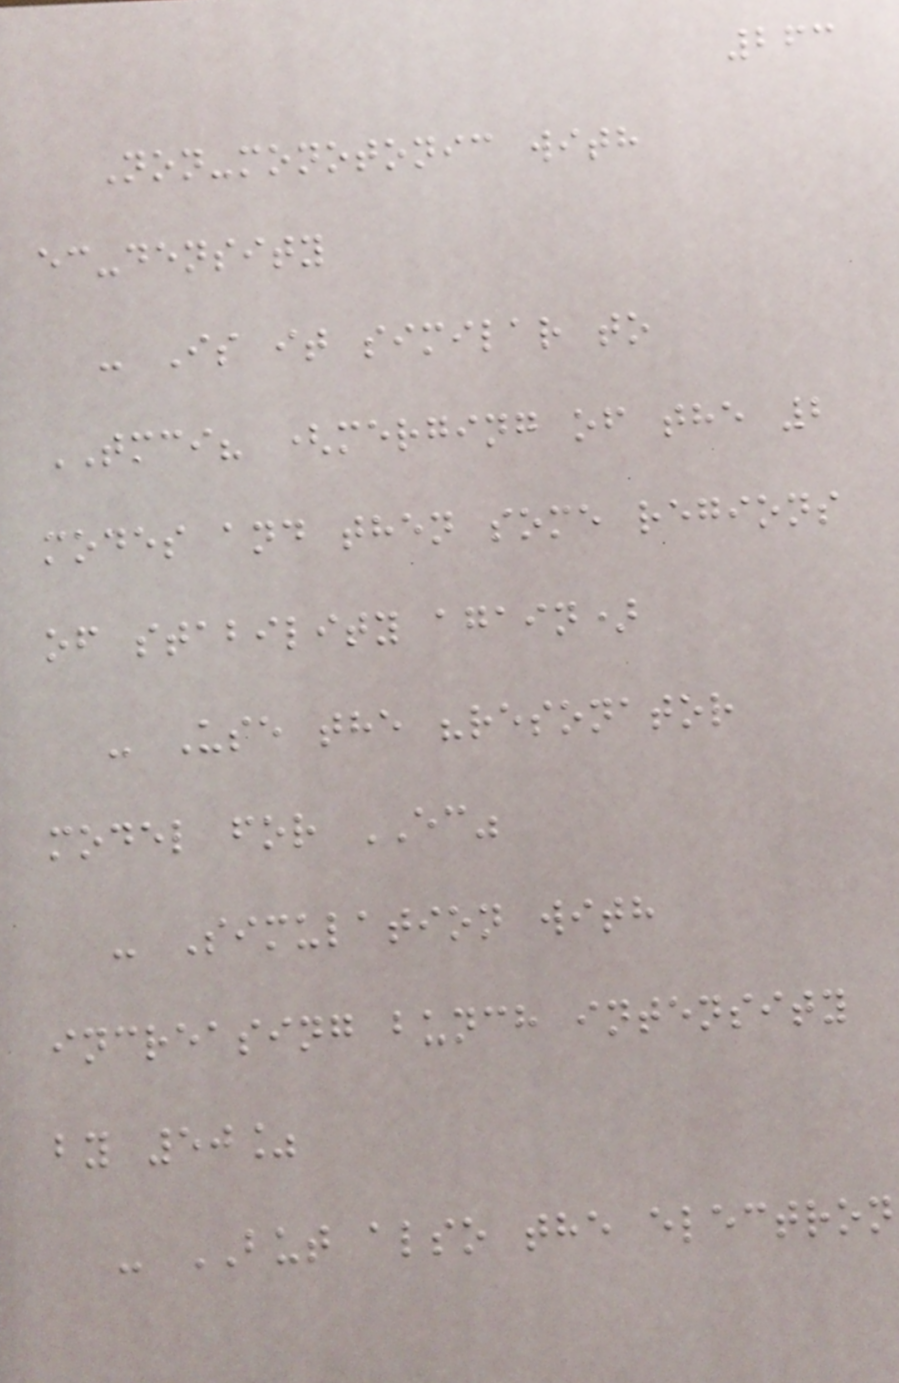263
Non-monotonic with
ec-density
- Is it similar to
TMCI? (merging of the 2
modes and then some regions
of stability again)
- Use the "resonator
model for EC"
- Simulation with
increasing bunch intensity
by 50%
- BUT also the electron
